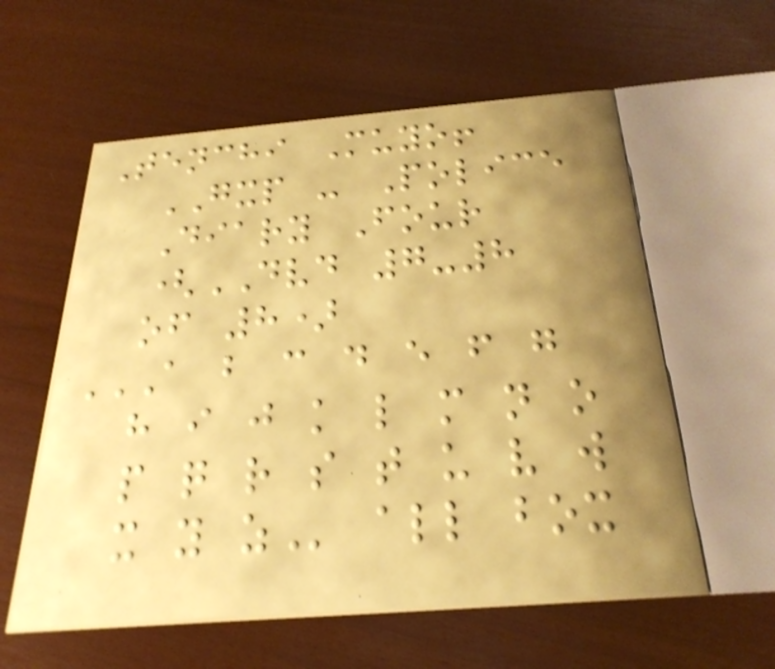Tenchi Muyo!
GXP - Police
Diary Four
(DVD 7-8
of 8)
A B C D E F G
H I J K L M N O
P Q R S T U V W
X Y Z all box
